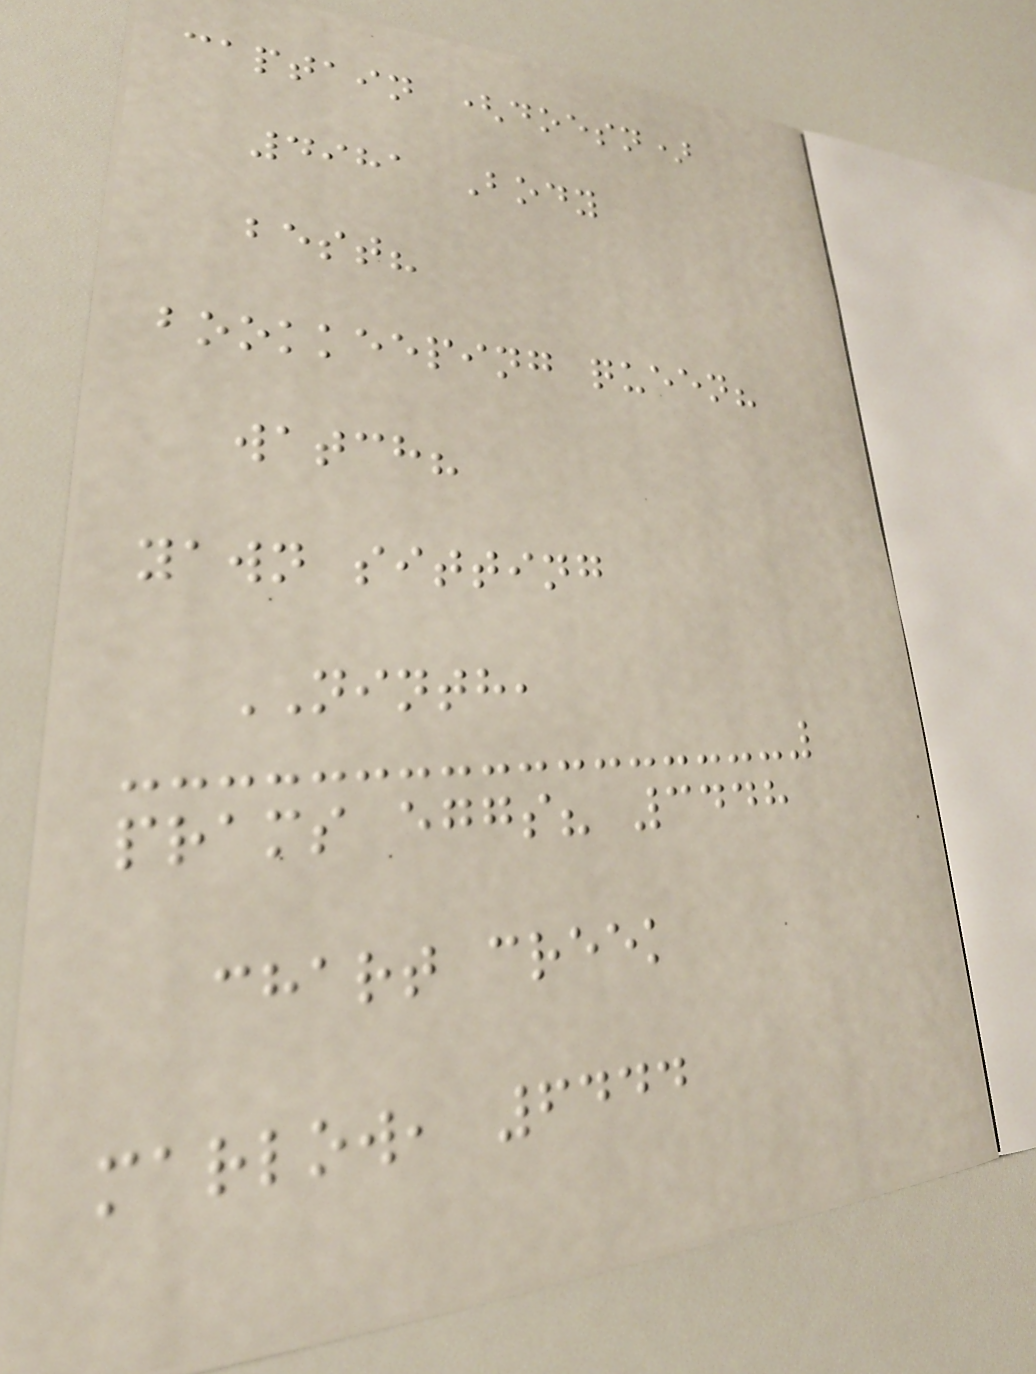captain (doesn)
4981 Body
best?
bookkeeping queen?
watch?
yawn sitting
NINTH,
prams eggs? 3448
chart creek
marlow, 6444
